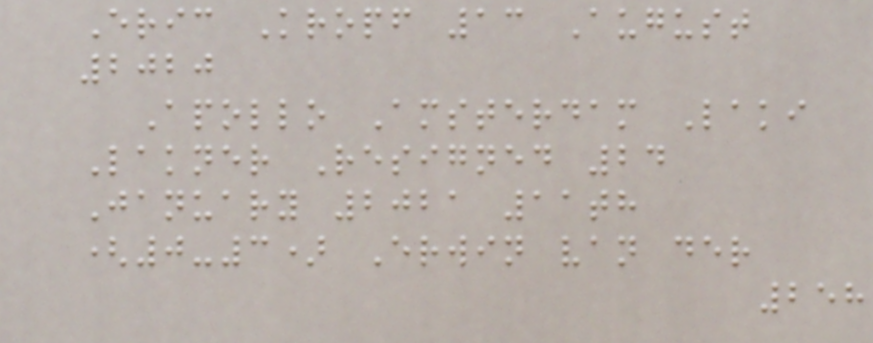Eric Kropf 13 August
2020
Apollo Amsterdam Laki
Lakner Resigned 24
January 2021 11th
(0-3) Erwin van der
258
